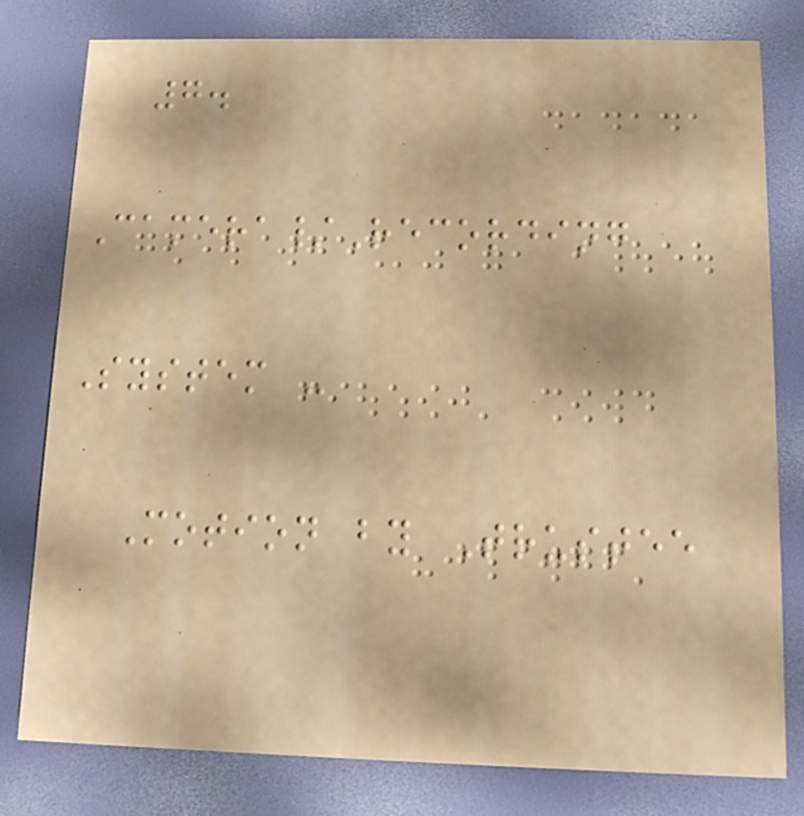7.
Camera/Recording
System -
Motion by Trustee
